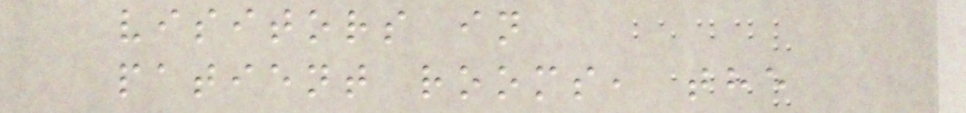visitors in
patient rooms, the
